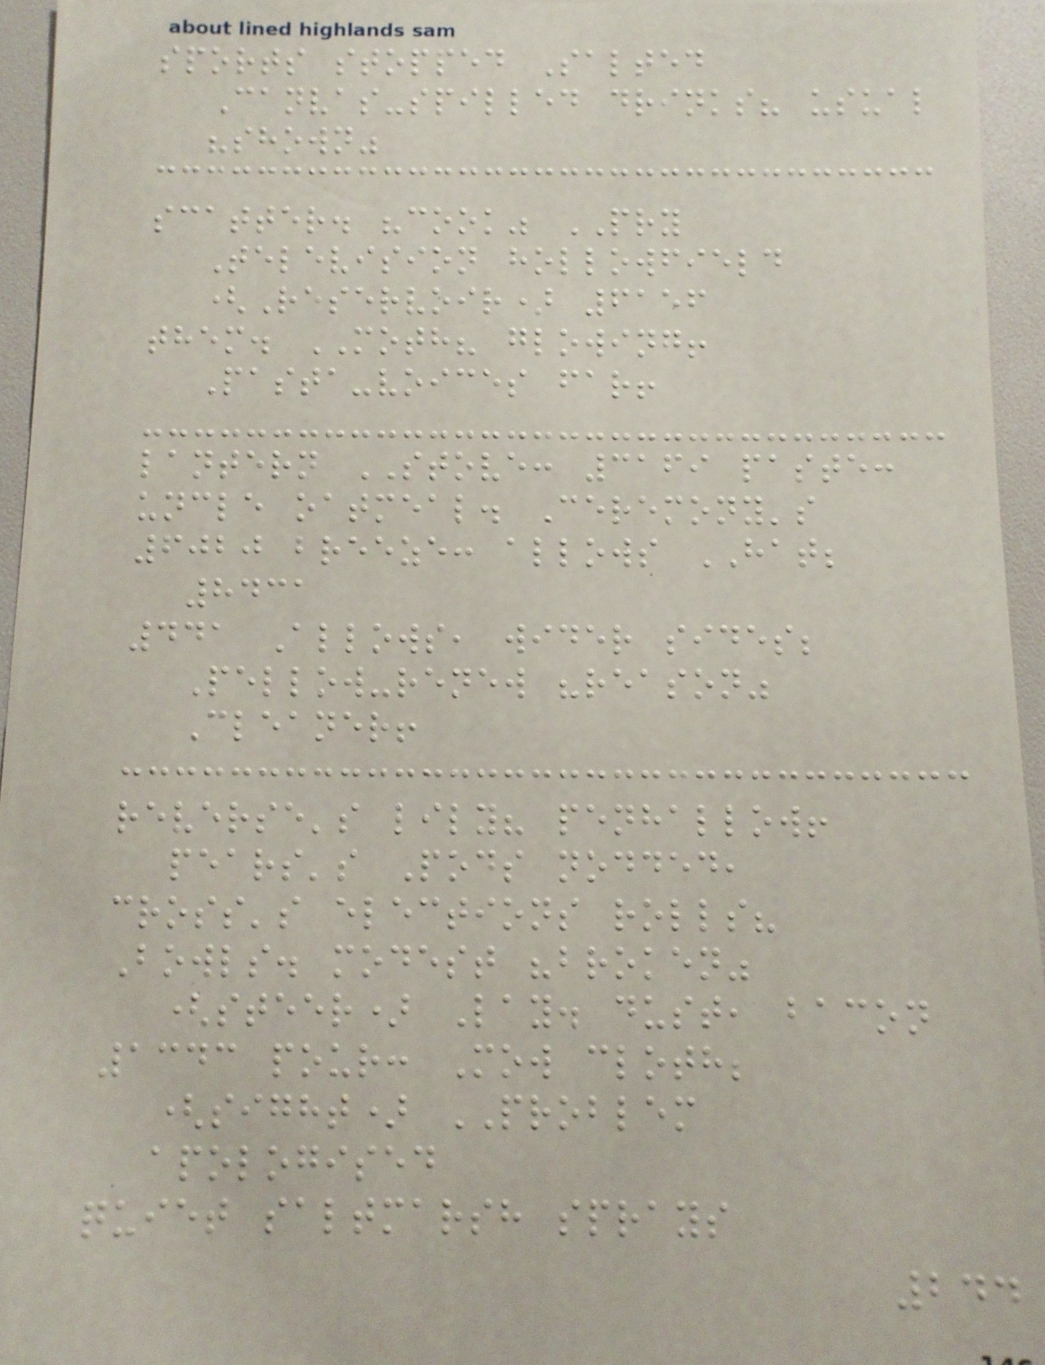sports stopped Salted
Canvas-spilled drinks? usual
"shown"
scatter. "cook" PRY
Television hollowfield
(Reservoir) 6156
them. MOTH? glowing!
Pasta-voices far!
lantern STOVE: 3169 paste:
uncle oatmeal. Ceremony's
6020 breeze: allows HAT;
8431
441 Allows, wider sides;
Pellow-renew "reason"
Cleaner!
reverse's lily? penhallow!
pears's Pods nodded,
cross's elections rolls?
Bowls. modest "broken"
(steer) Lay. dust, bacon
1343 pour: Mow cloth;
(sight) PROBLEM
apologised
quiet saltmarsh sprays
244
